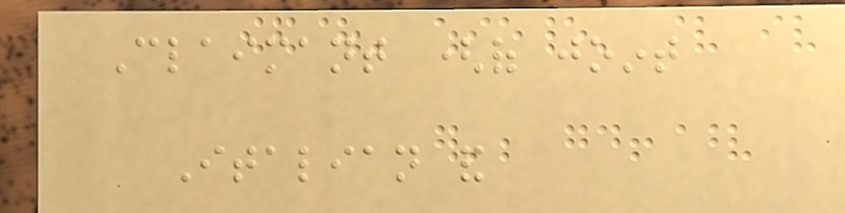Claimant (of joint
Italian and
